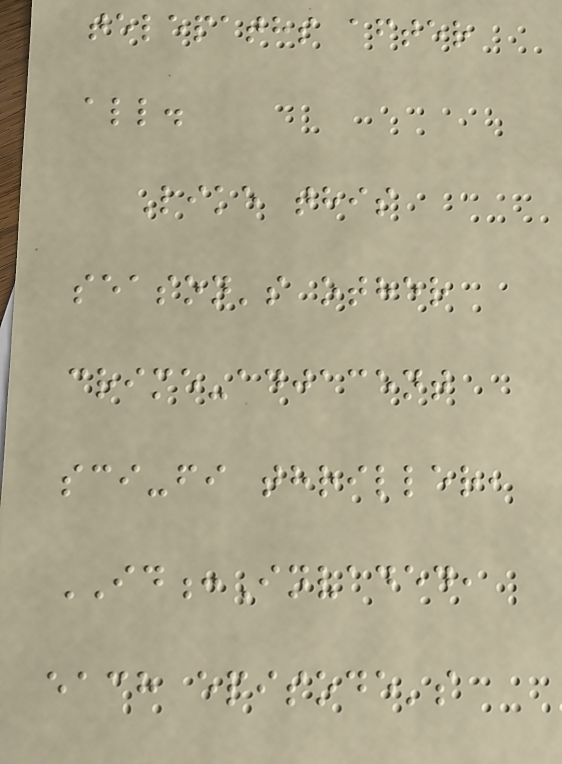telepaths after
all.
Like this
season's other
crime-adjacent
sci-fi thriller,
ID:Invaded,
each episode's
